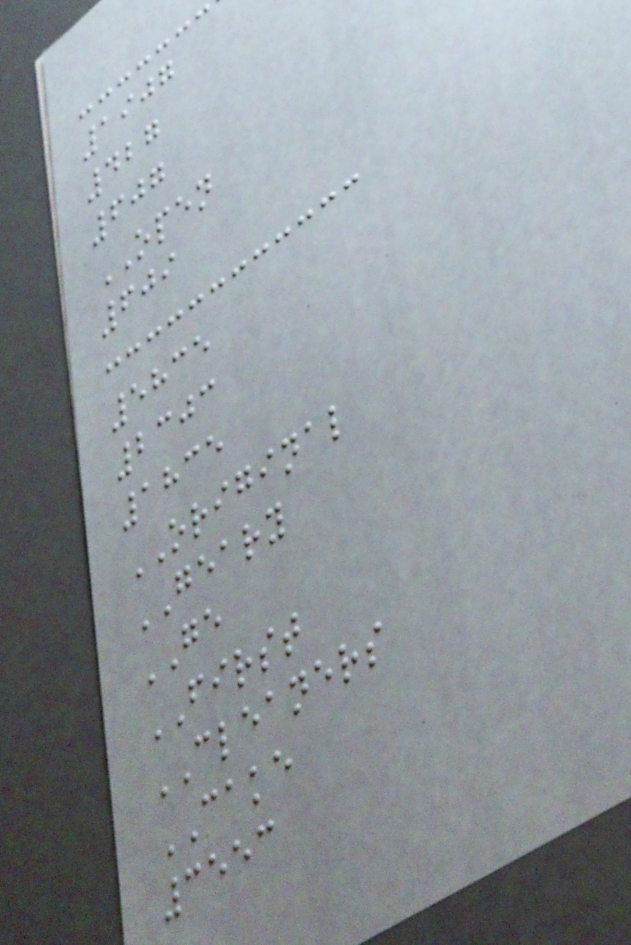1907
427
607
OPEN
609
5835
2303
1835
ORIGINAL
GEARY
GE
FIRST
CLEANERS
CAKE
3553
